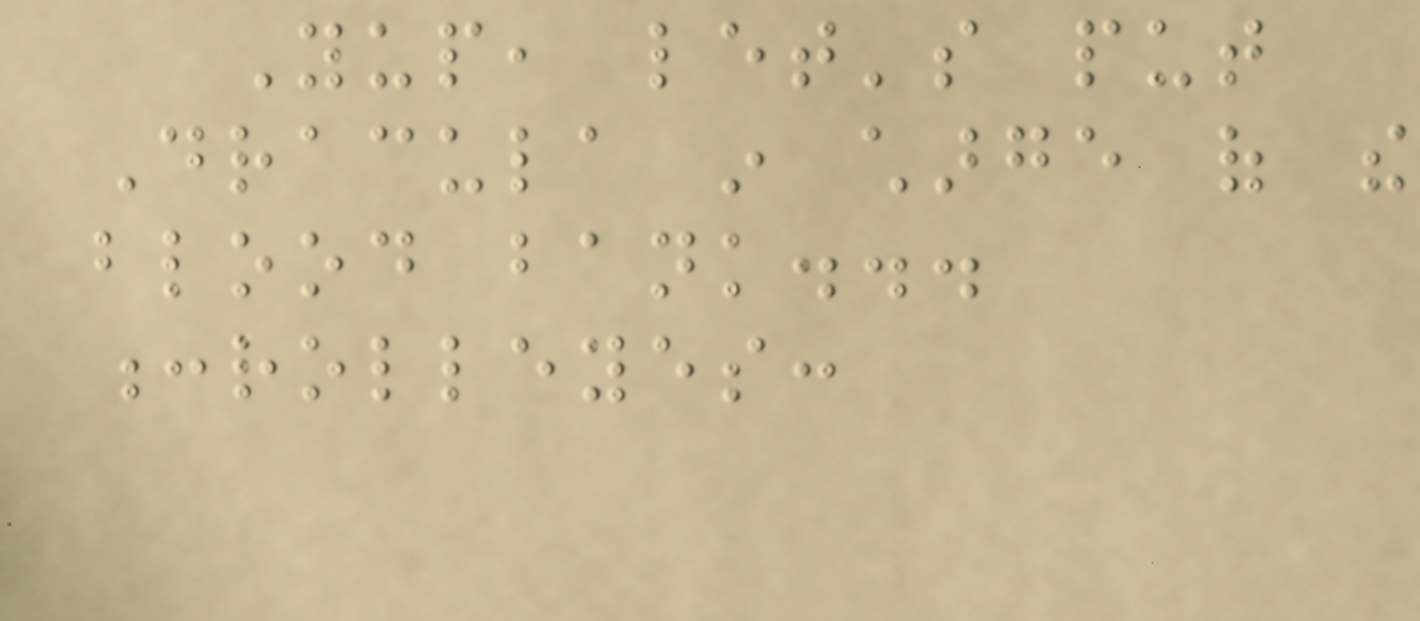Yup, let's put
Dracula in charge of the
blood bank...
:rolleyes:
